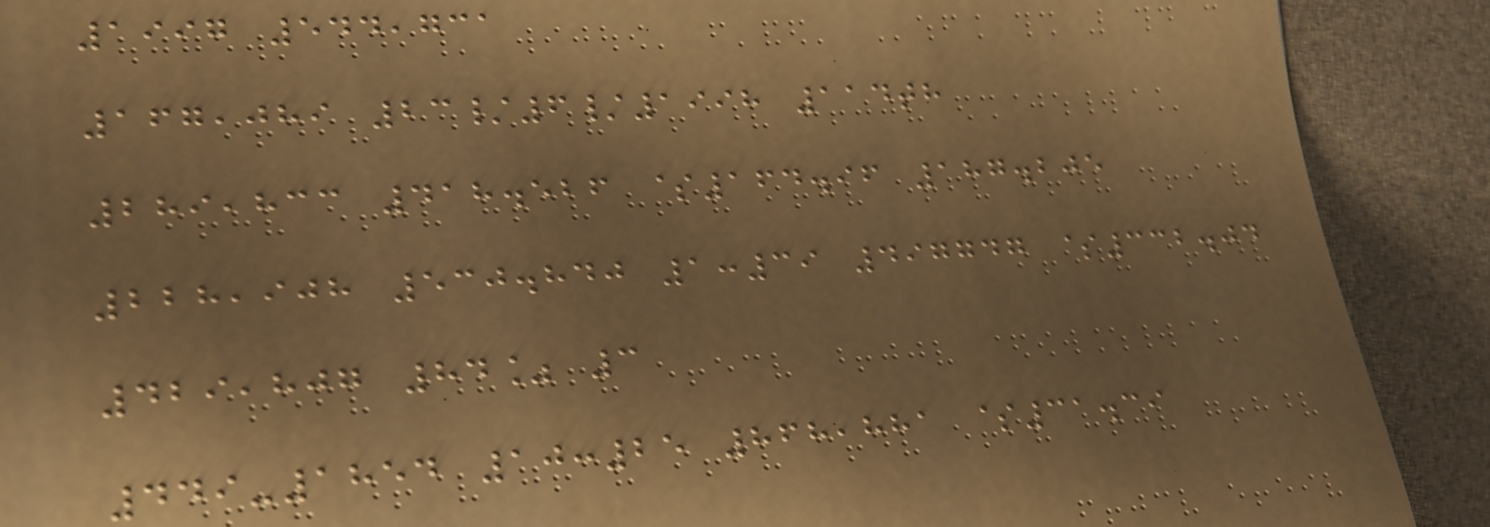1997 544,731
167,089 23/6/1998 114th
289,833 418.526 $164.96 187.205
228,908 530.840 1:39 497747 $332.04
429,807 84% 3
449-1854 10:25 868,881 $31.39
